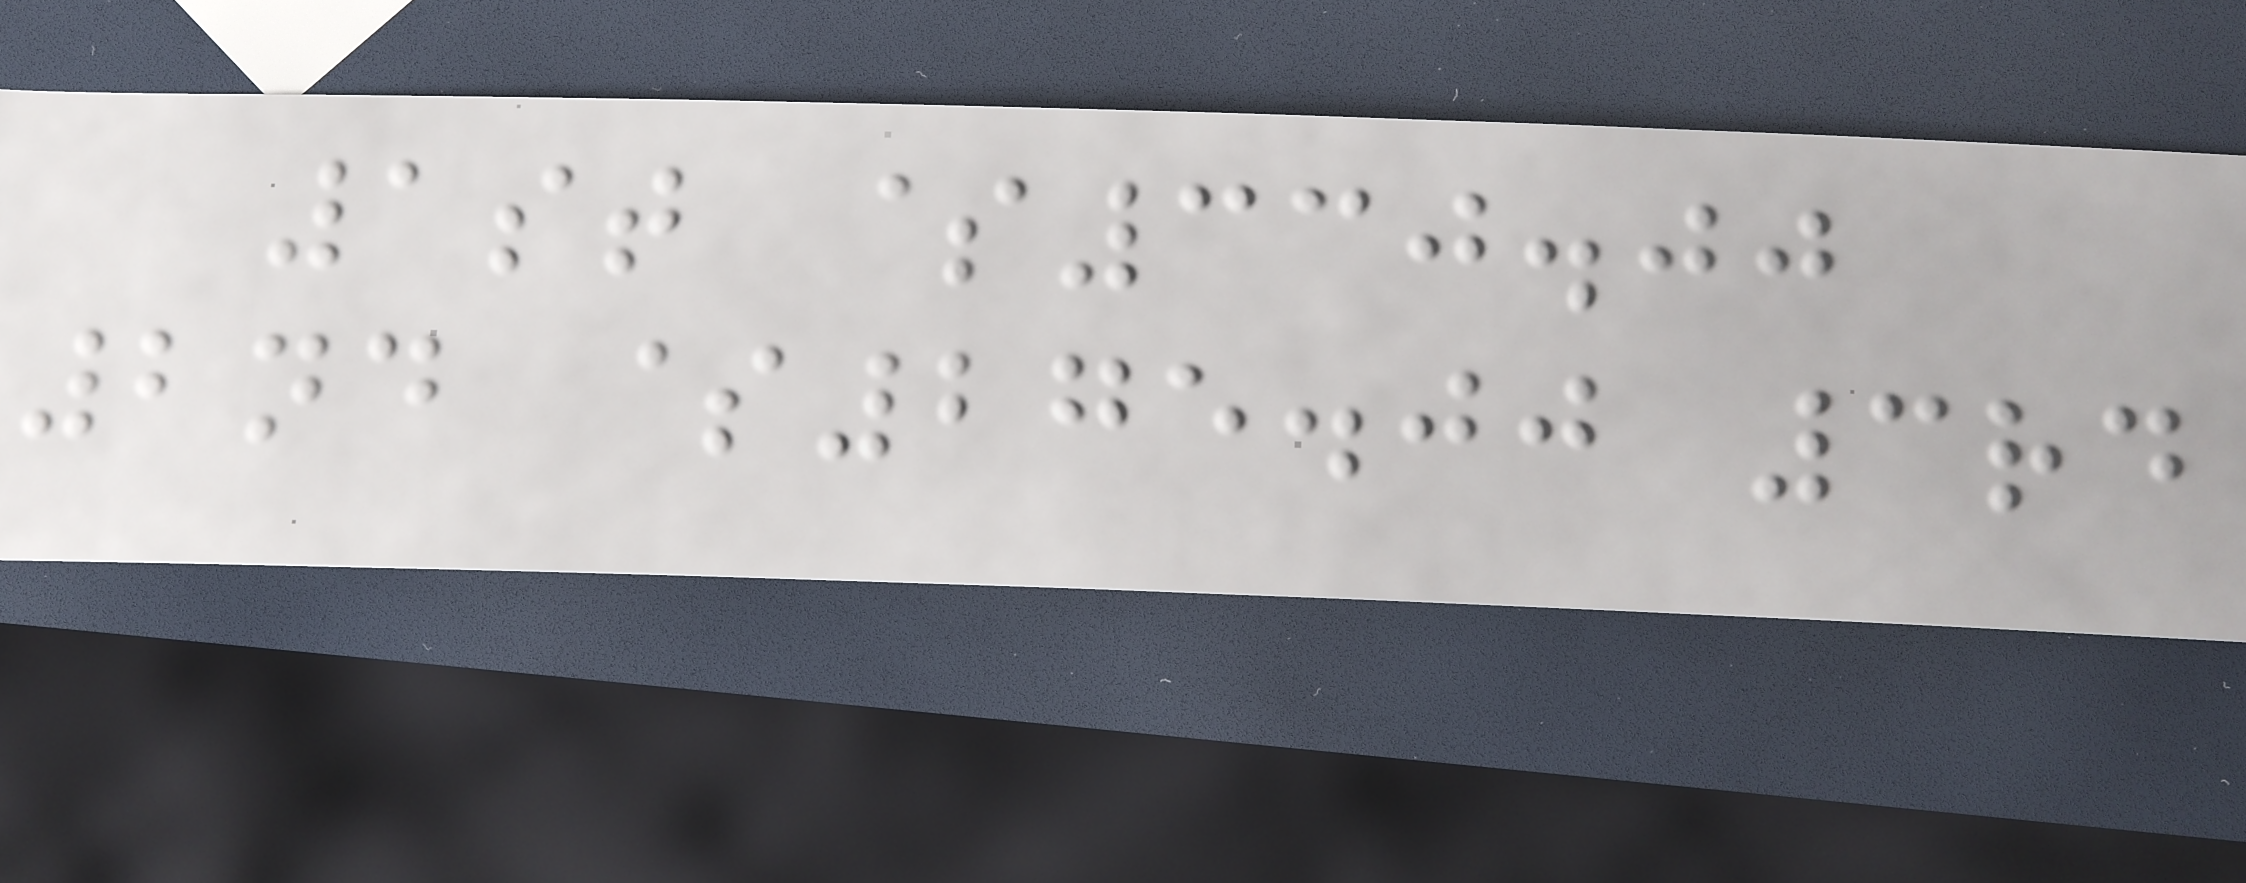1st $330.00
2nd $275.00 3rd
